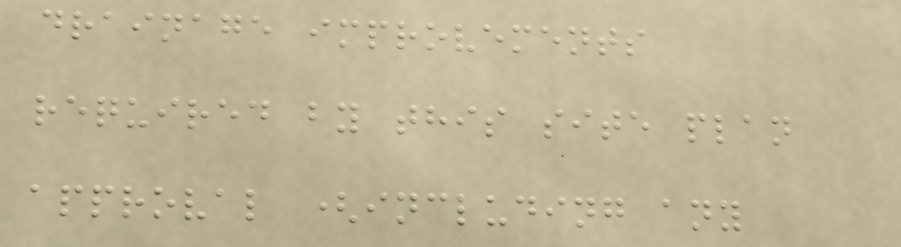drainage improvements
required by this site plan
approval (including any
